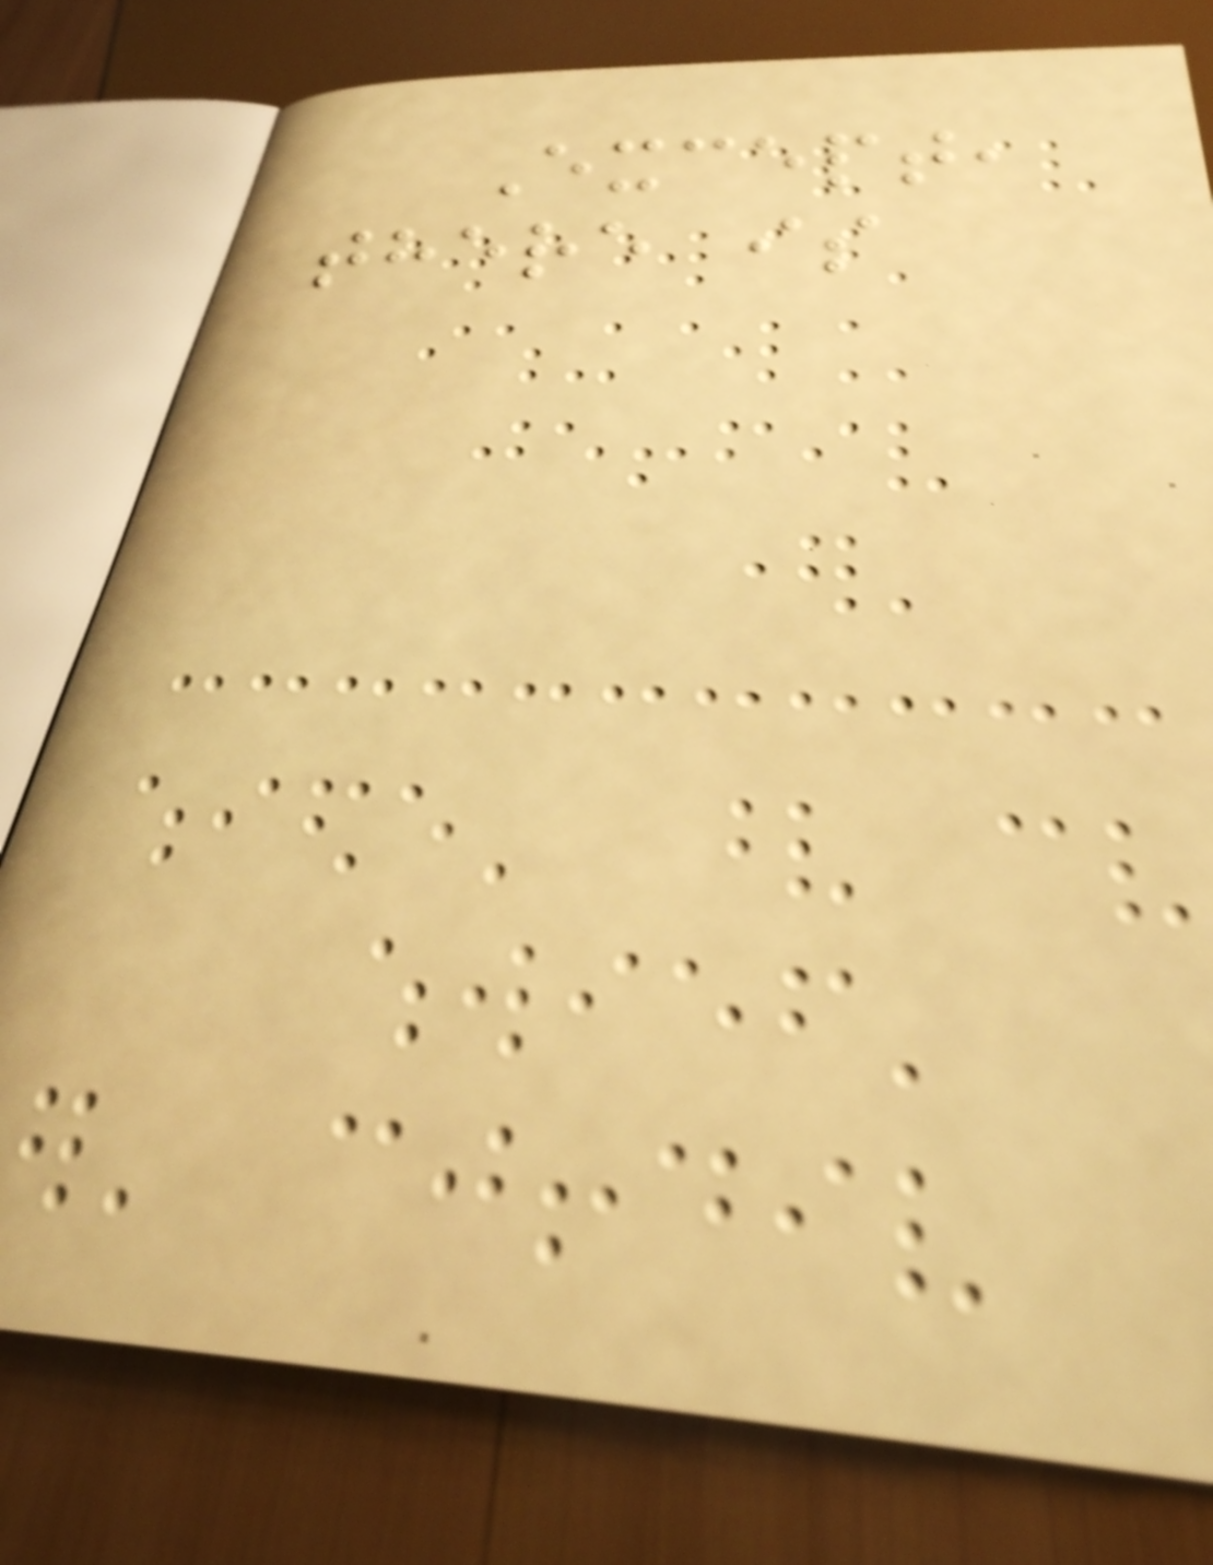Except,
there is
